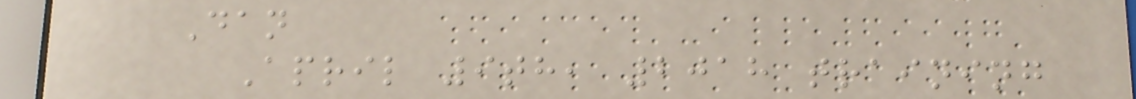Dan
April 9th, 2018 training
